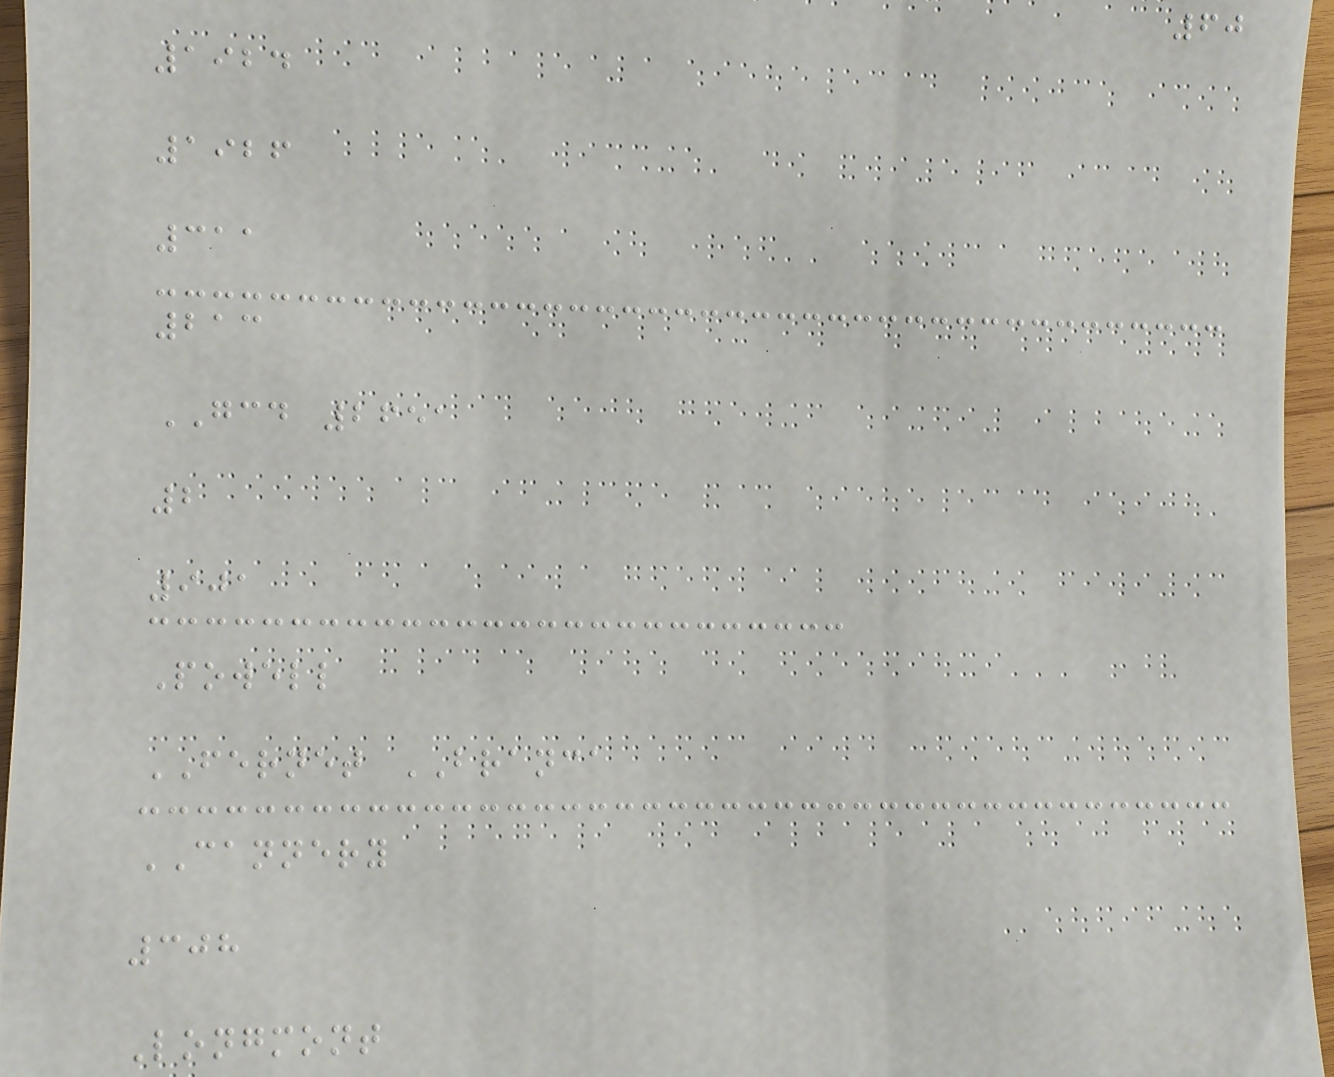60
1924
1926
311
213
GCD 2651
2
901
Powell
FERNET BRANCA
CANNERY
308
Longmont
